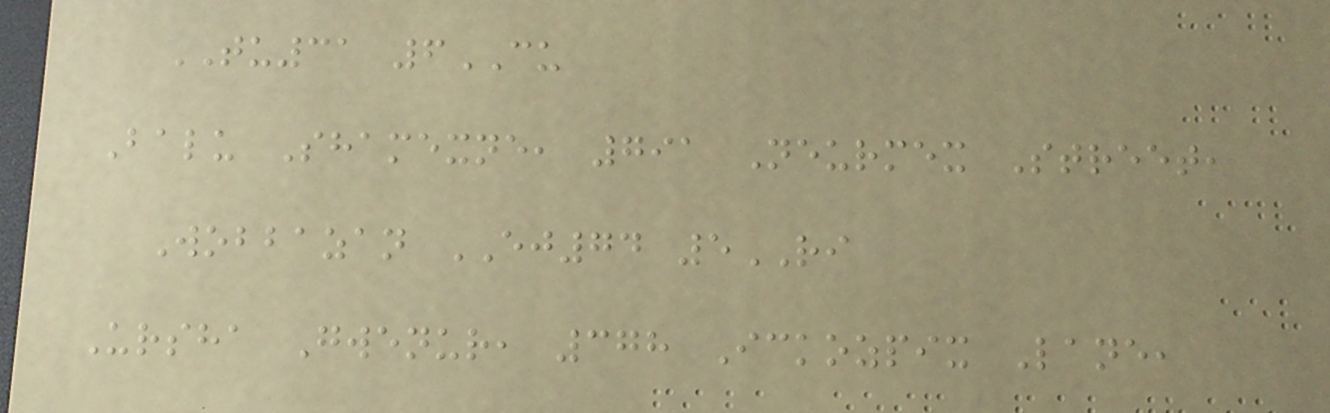TU31 6CU
Balu Shamexne, 791 Neurmex Street,
Wobbazan EJ74 5RI
Ursha Gwenur, 378 Ickozpix Lane,
